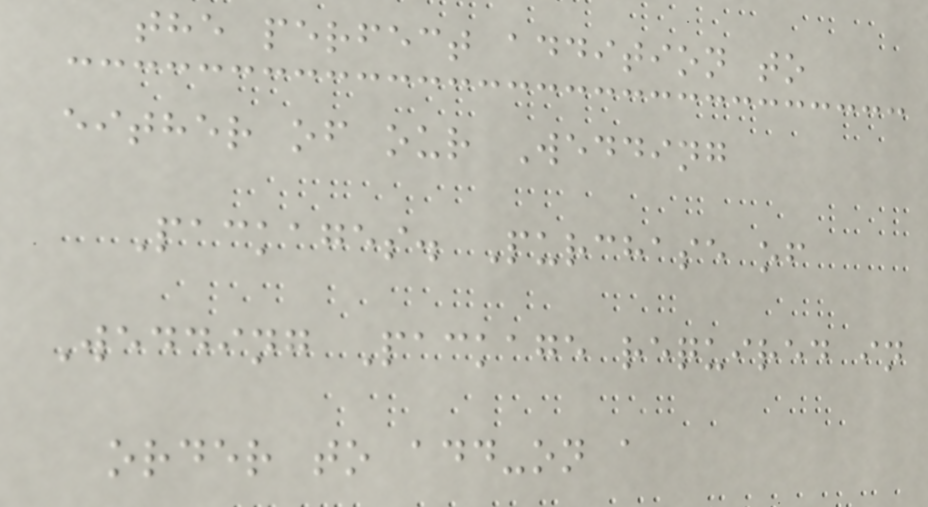the perfect addition to
either of our Wedding
Packages. Purchase of
Wedding Package required in
order to add-on a
